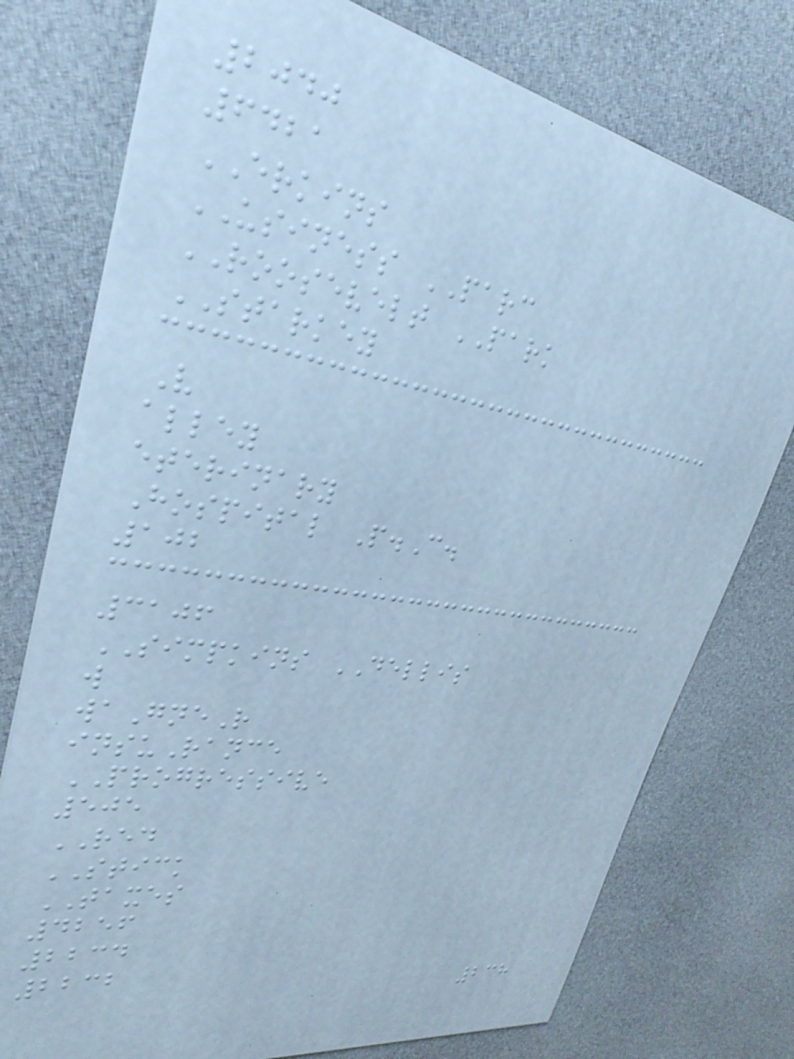2040
6421
ERKINS
USINESS PARC
ROOSEVELT PARK
STARKEY
V
alley
eterinary
Hospital P.C.
102
3106
SIMPKINS DELLIS
w
waGneR
insuRance
PROGRESSIVE
505
RED
STICK
TAXES
4256
2234
2232
238
